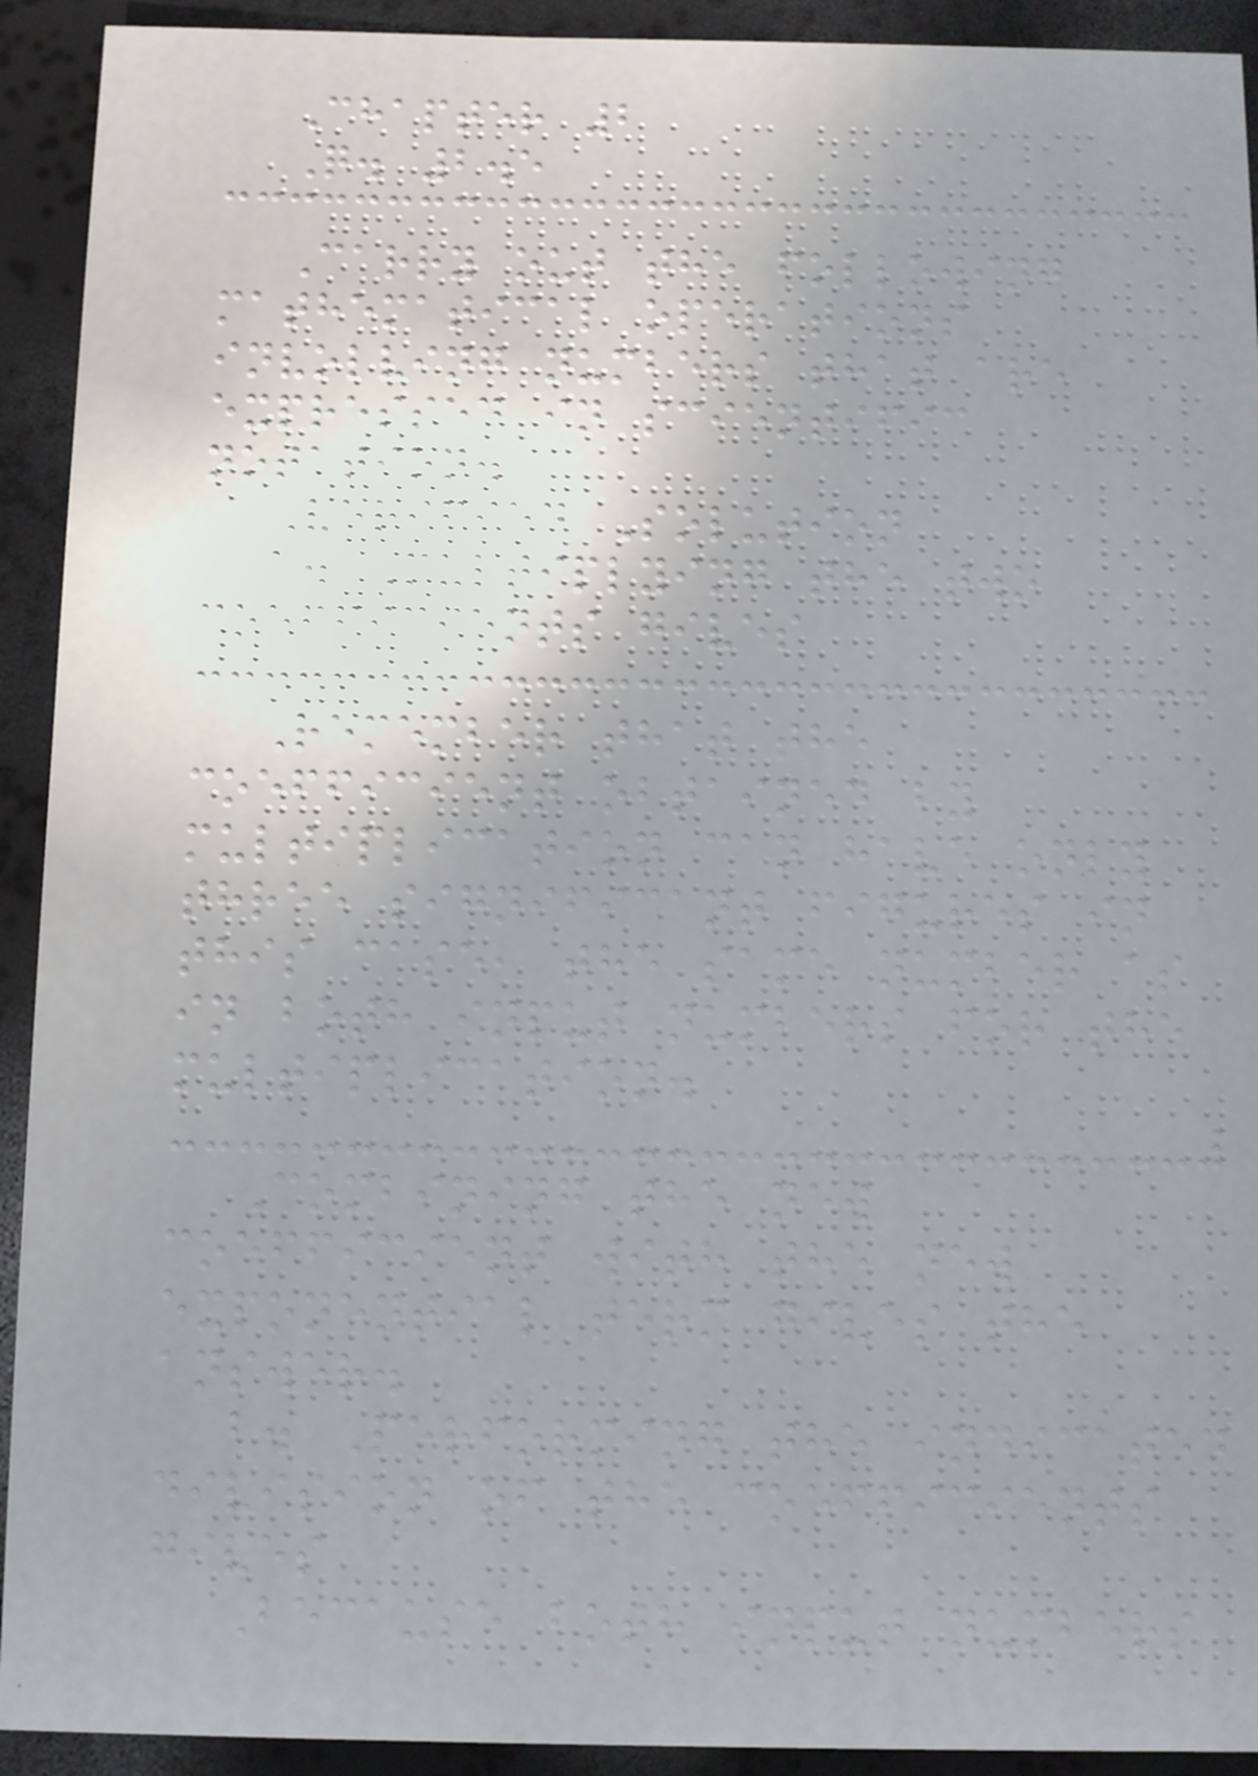Chapter 2
Q. 2.5
Carry out the following
mathematical operations
involving numbers that are
expressed in scientific
notation.
Verified Solution
a. Multiplying the two
coefficients gives
Remember that the
coefficient obtained by
multiplication can have only
three significant figures in
this case, the same number as
in both input numbers for the
multiplication.
Combining the new
coefficient with the new
exponential term gives the
answer.
b. Performing the indicated
division of the coefficients
gives
Because both input numbers
